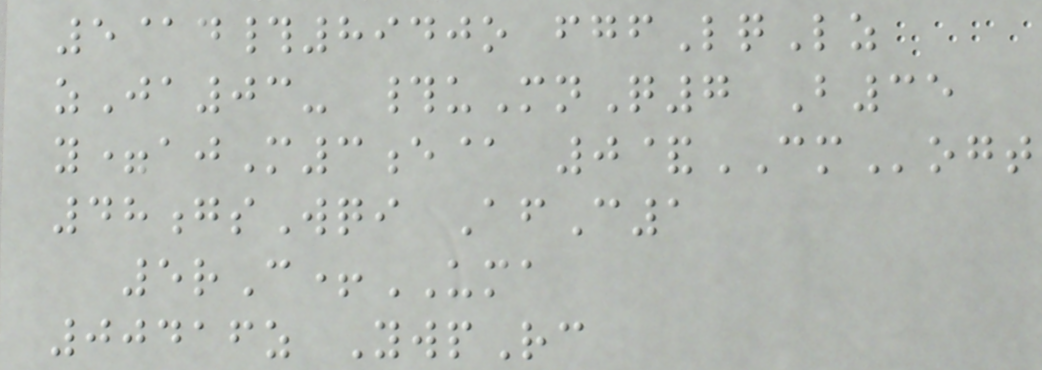5@d#8940o fgfLqLz
zJa03- #uMnQ7 B35
y=ajM3e@ 0&CMogt
48gsWqi AfC1
5rC+UMA
00416z YwpRc
